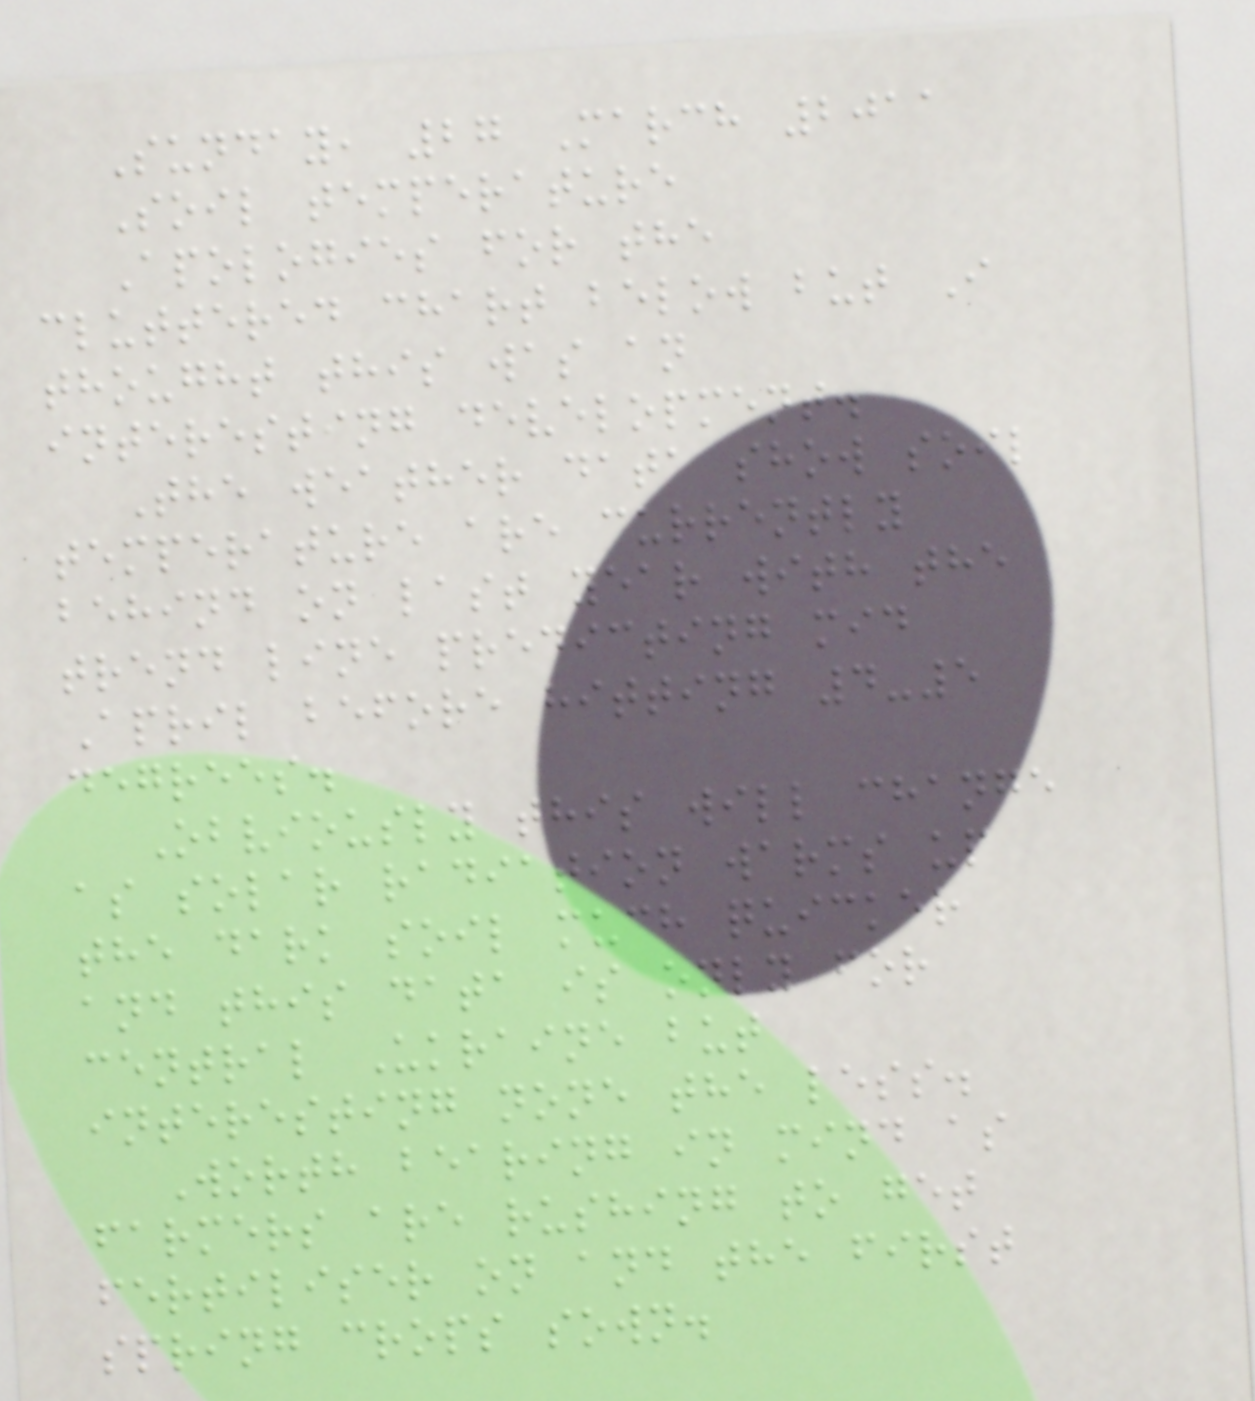Sunday, 27 March 2011
Soil temperature
Apologies for the
cluttered chart below but I
thought this was an
interesting development.
The weather data show soil
temperature are currently
behind on last year with the
trend line predicting mid
April before hitting 4-5
degrees.
Obviously this will change
as solar radiation warms up
the dark soil much quicker
and this data is only for
central Ukraine but
interesting none the less.
Worth bearing in mind as
farmers are rushing to get
fertiliser on and the first
spring crops sown.
